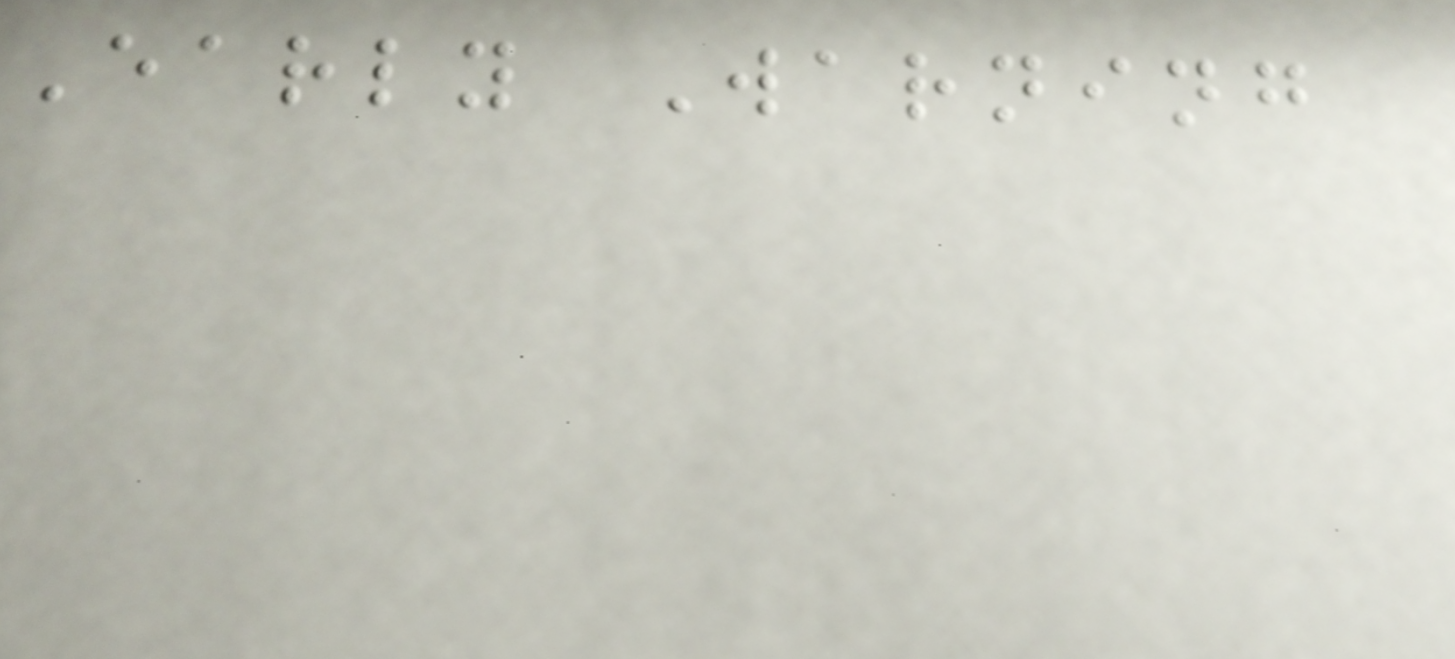Early Warning
